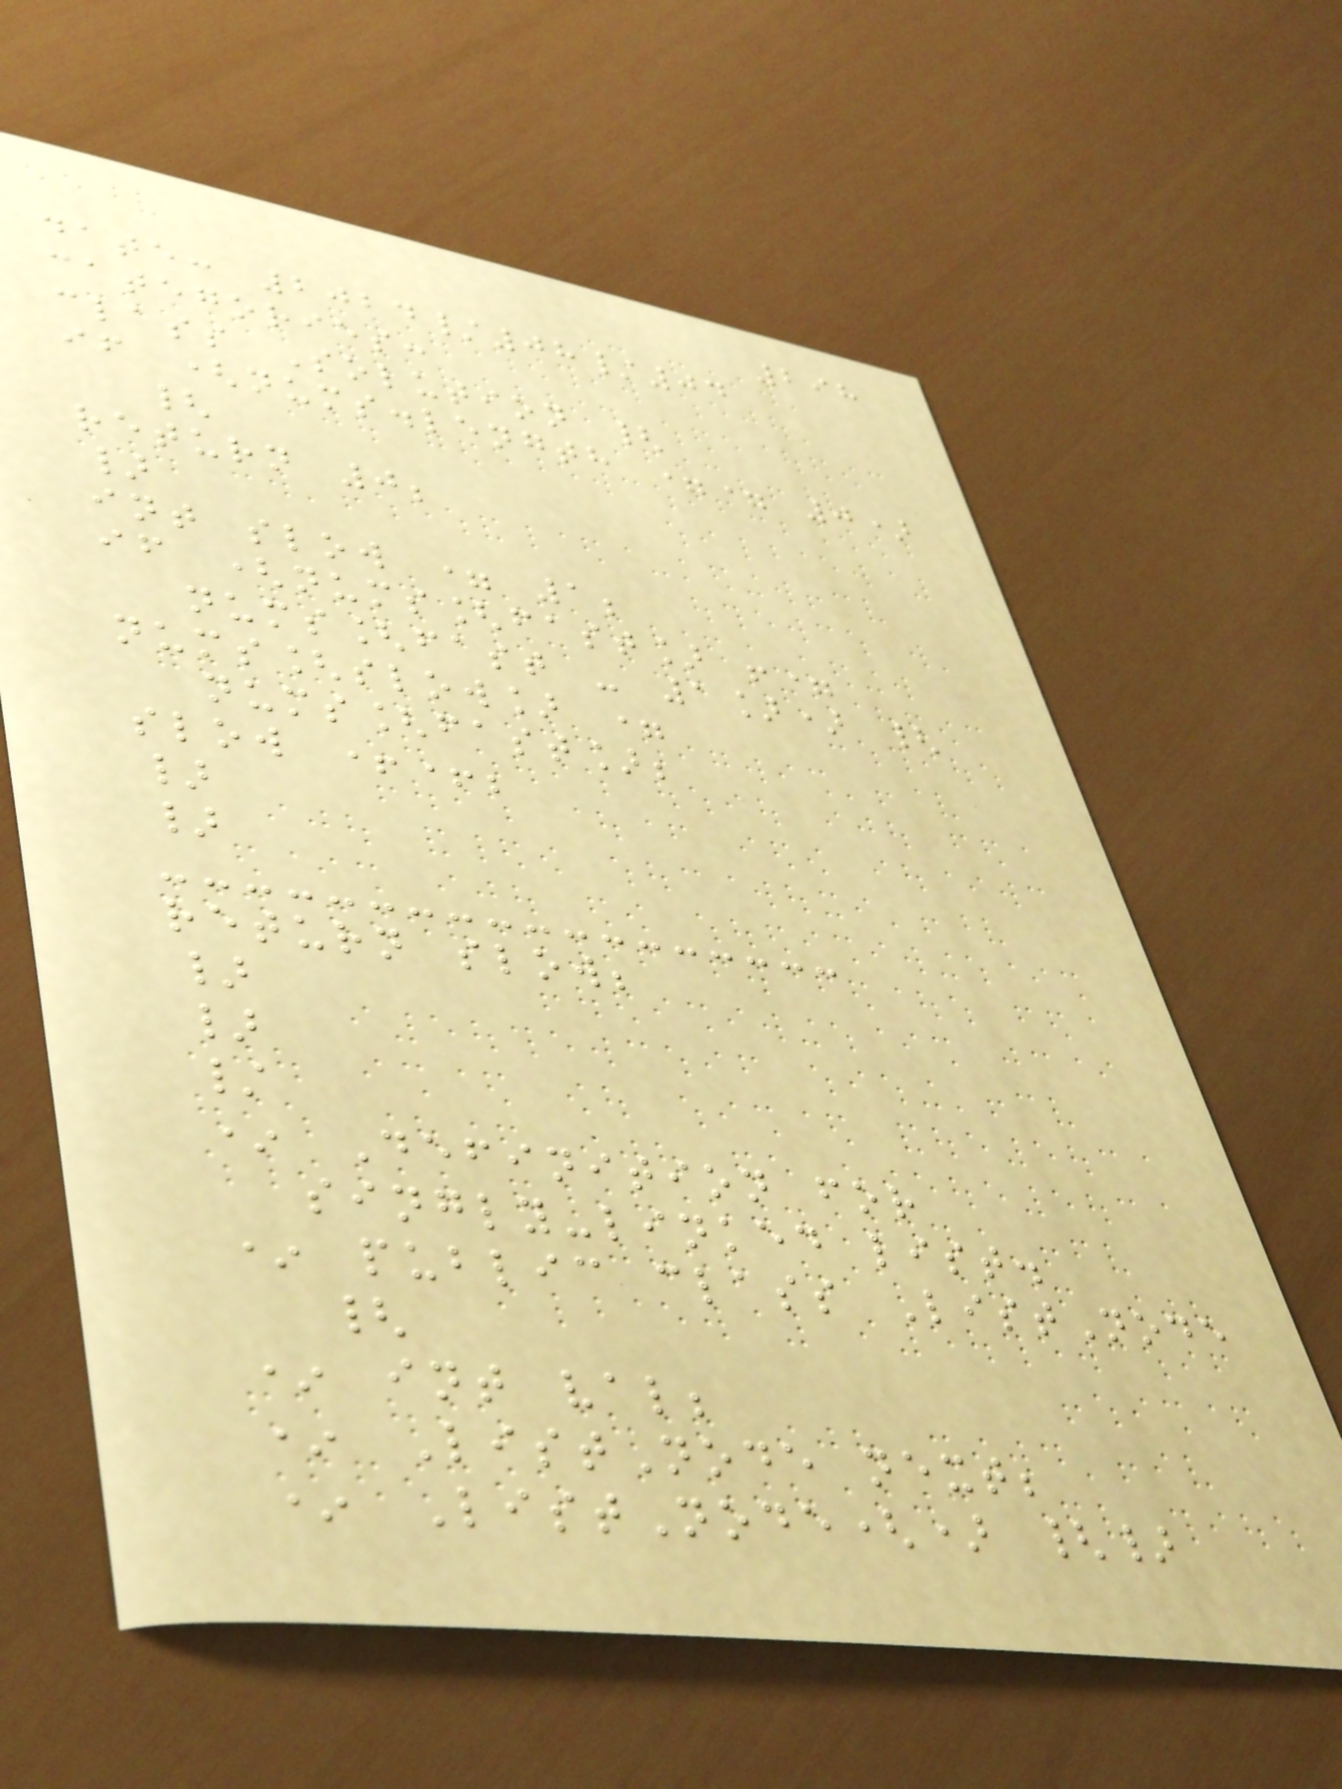298
date: 2024/08/04
categories:
class Solution {
if (nums.length == 0)
{
return 0;
}
int slow = 1;
if (nums[fast] !=
nums[fast - 1]) {
nums[slow] =
nums[fast];
slow ++;
}
}
return slow;
}
}
/
* Definition for
singly-linked list.
* public class ListNode
{
* int val;
* ListNode next;
* ListNode() {}
